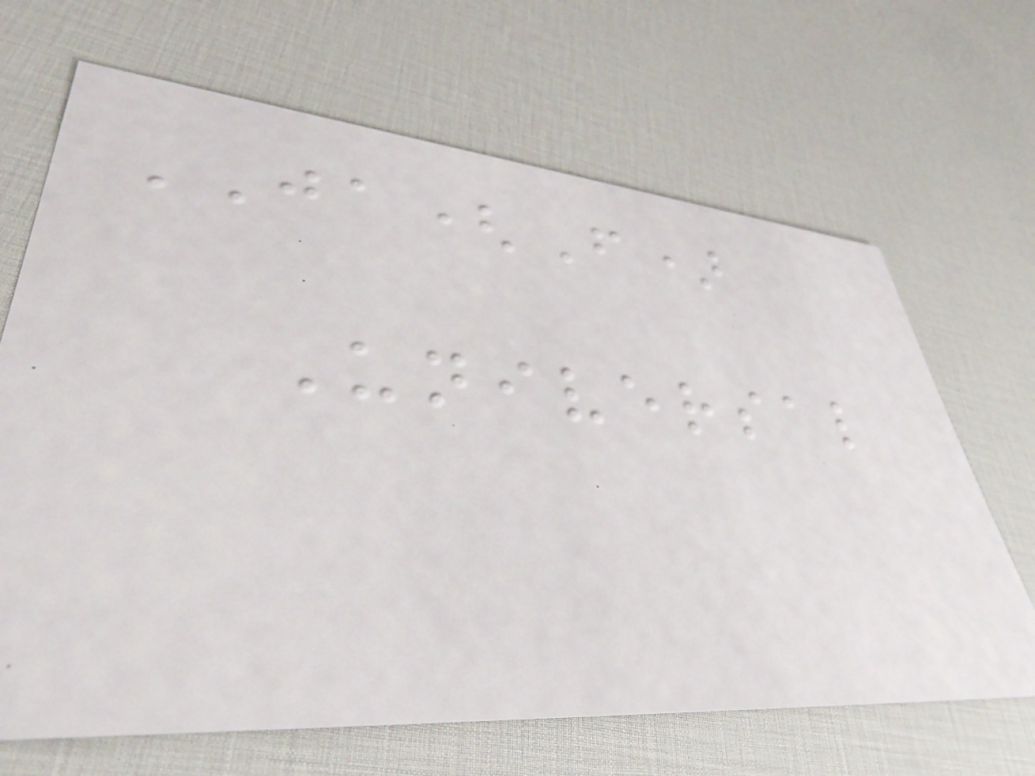JA(F)
Universal
